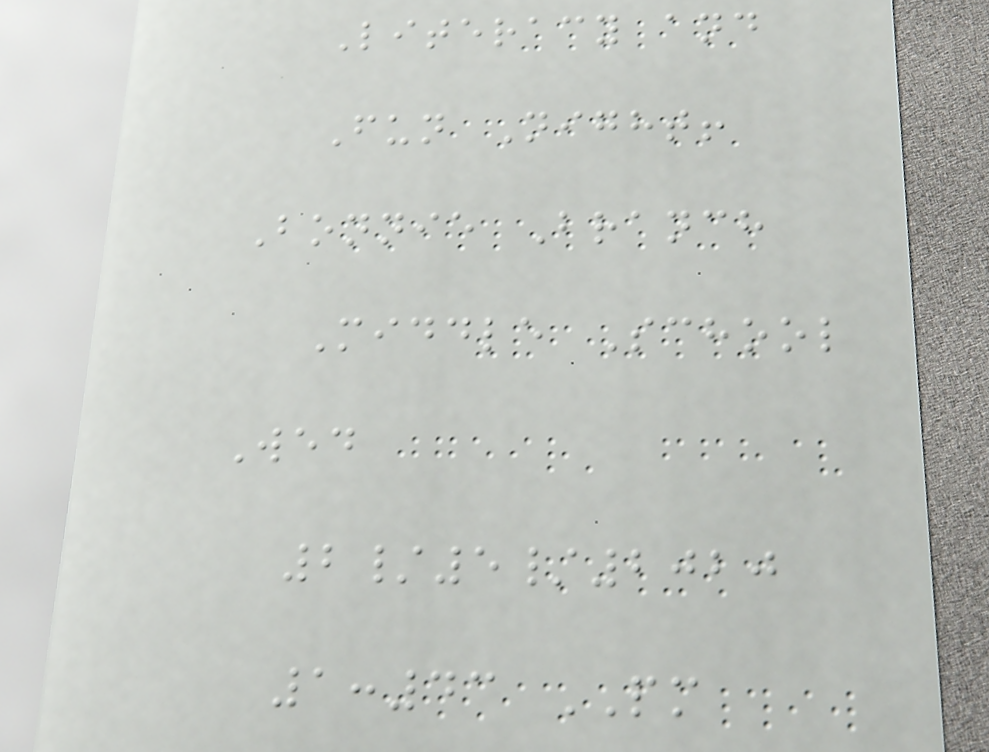Literacy and
Fun Night!
Bonnie Branch
Middle School
Wed
2/5/2020
1:43 PM
